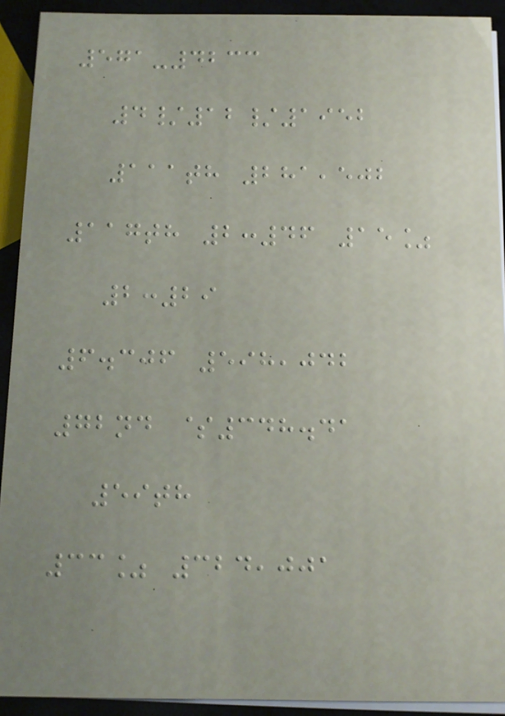571-4233
4/12/1952
111th 281,502
117th 2:46 15%
2:29
6.306 598,042
72nd $348.41
59th
33% 324,001
